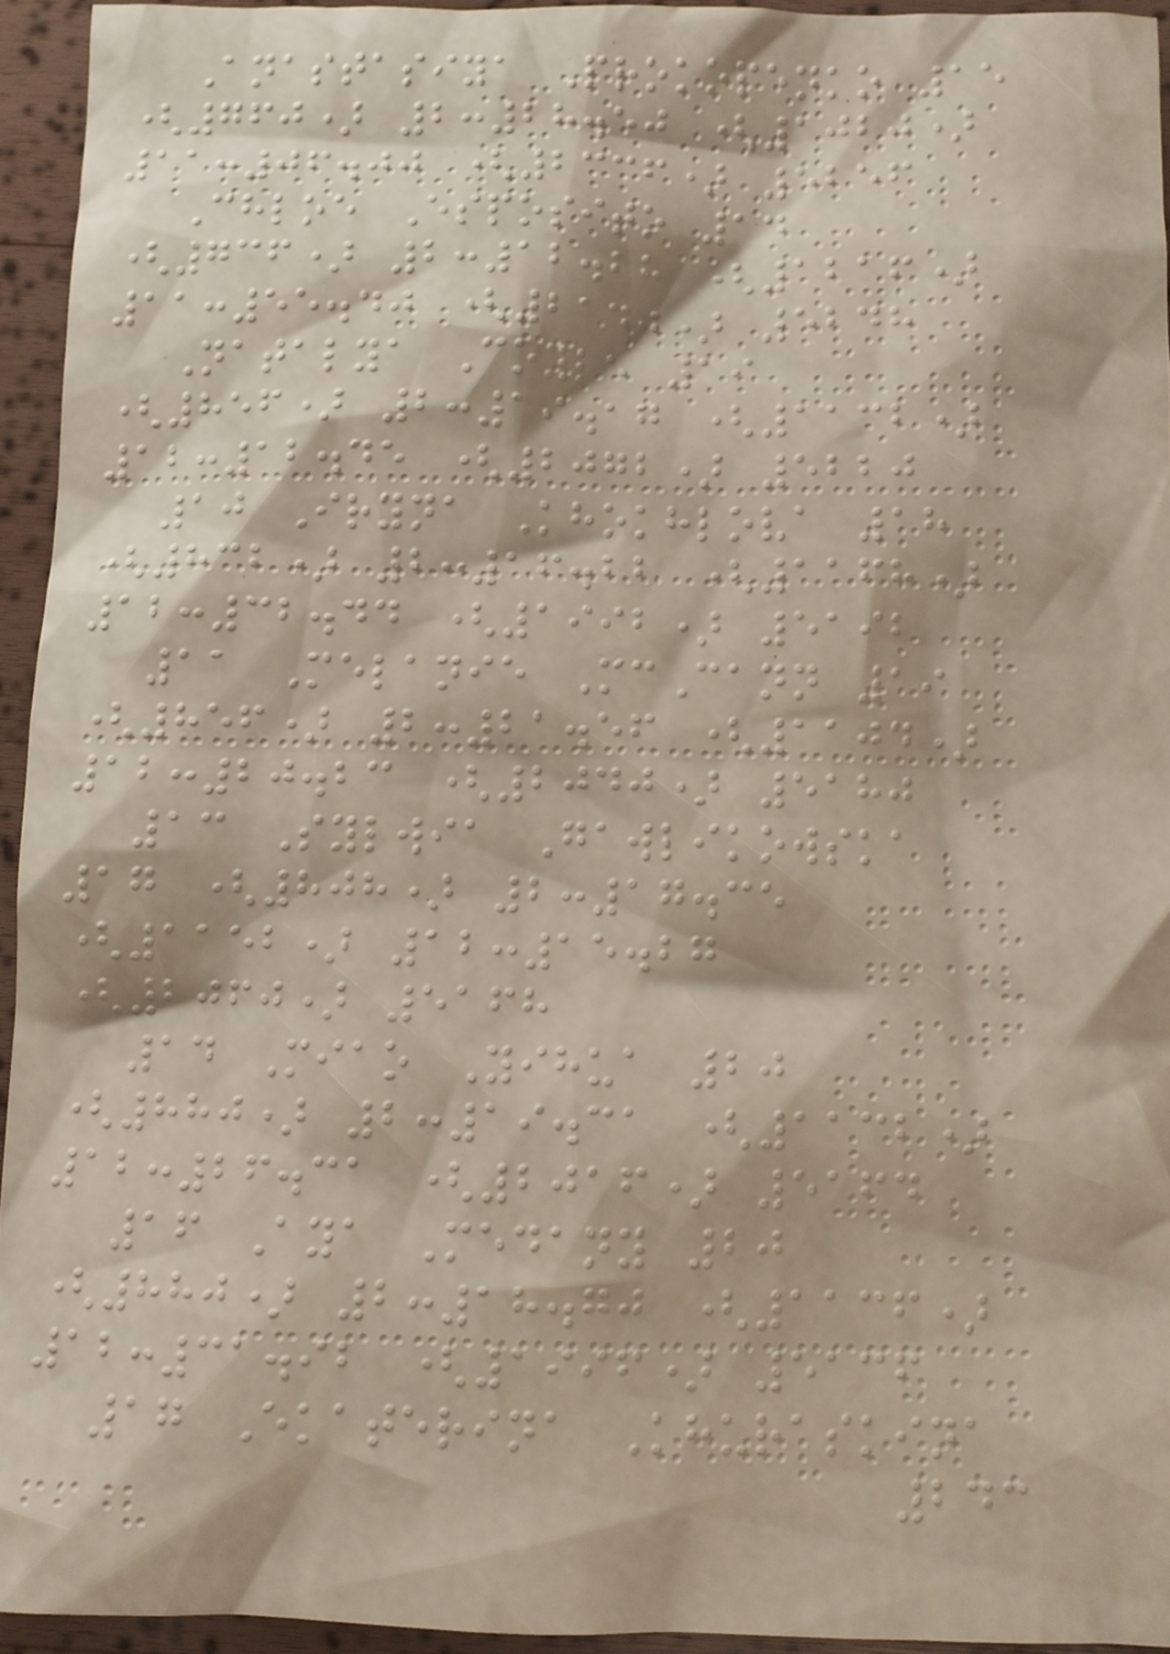Anastasiya Prokopenko 15
(760) 2:28.50 (1020)
11:06.00 (2336) 5256
Chloe Esposito 14
(736) 2:12.28 (1216)
11:55.40 (2140) 5248
Natalya Coyle 19
(856) 2:19.17 (1132)
12:12.45 (2072) 5220
10 Iryna Khokhlova 18
(832) 2:16.22 (1168)
12:32.44 (1992) 5192
11 Melanie McCann 19
(856) 2:21.56 (1104)
12:20.23 (2040) 5180
13 Sylwia Gawlikowska
17 (808) 2:17.35
(1152) 12:15.27
(2060) 5168
14 Miao Yihua 20
(880) 2:19.31 (1132)
12:26.31 (2016) 5164
16 Aya Medany 20
(880) 2:18.70 (1136)
12:31.92 (1996) 5136
17 Ekaterina Khuraskina
243
